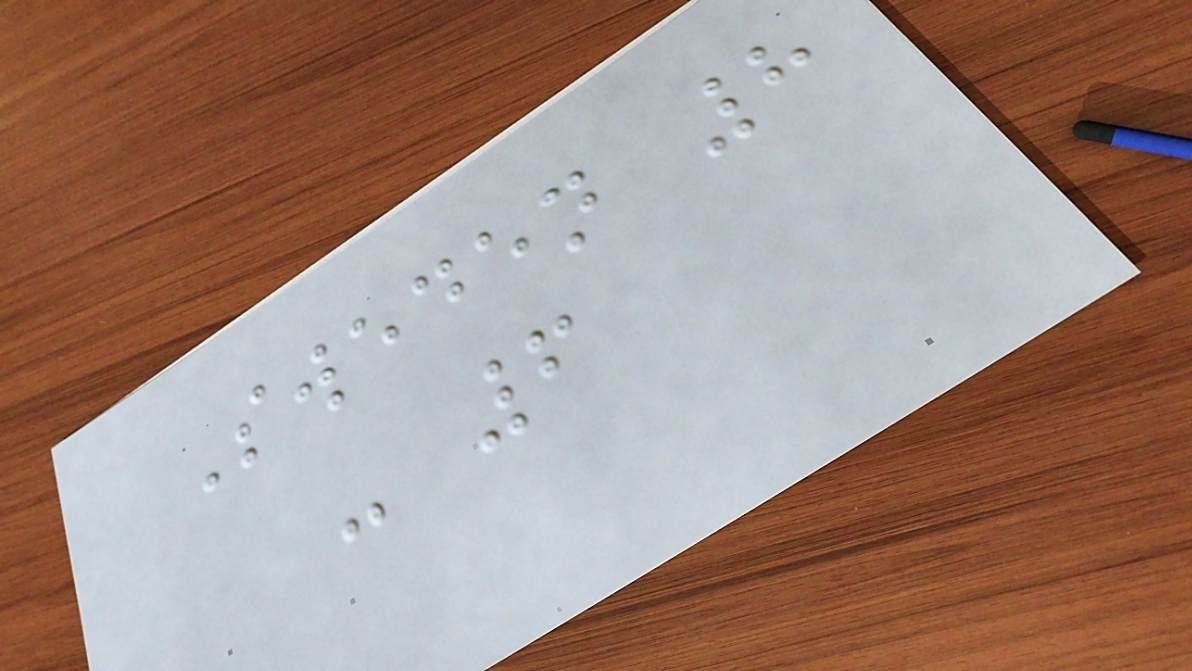Sweden 8
- 6
